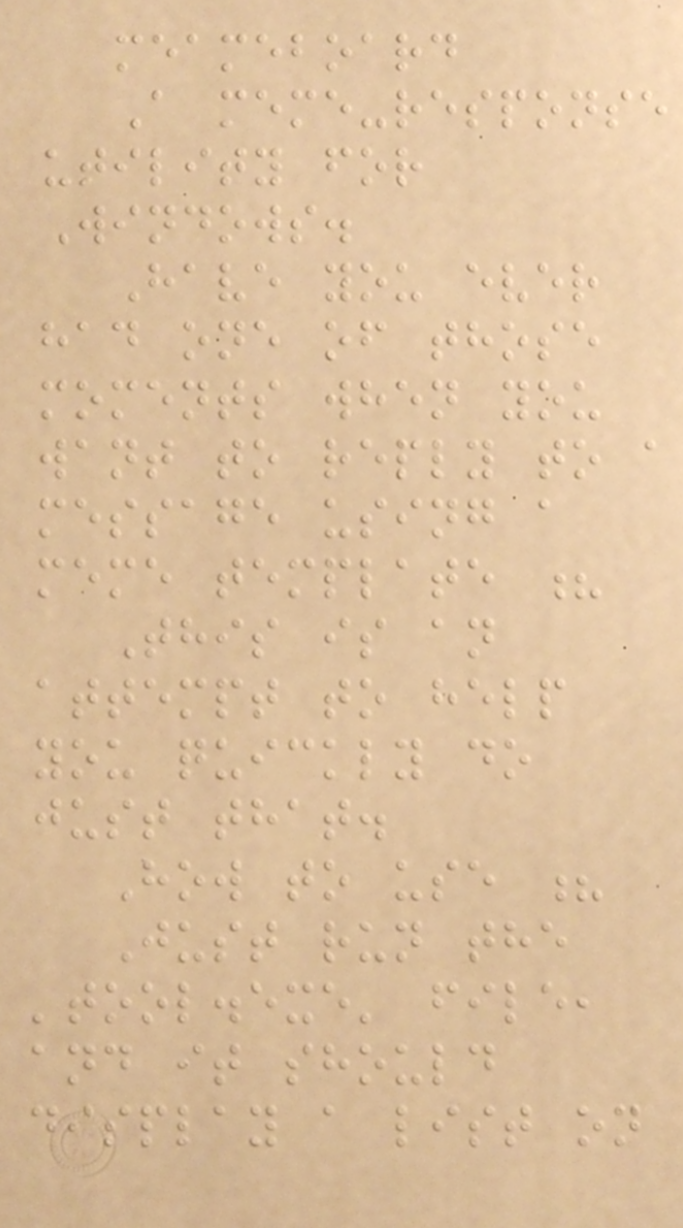meameboard
A meme-response
utility for
Windows.
Have you ever
had one of those
moments when you
want to reply to a
message using a
meme template ?
This is an
attempt to help
you quickly do
just that.
How to use ?
Just run the
'tool.exe' file,
and it should
display a list on
